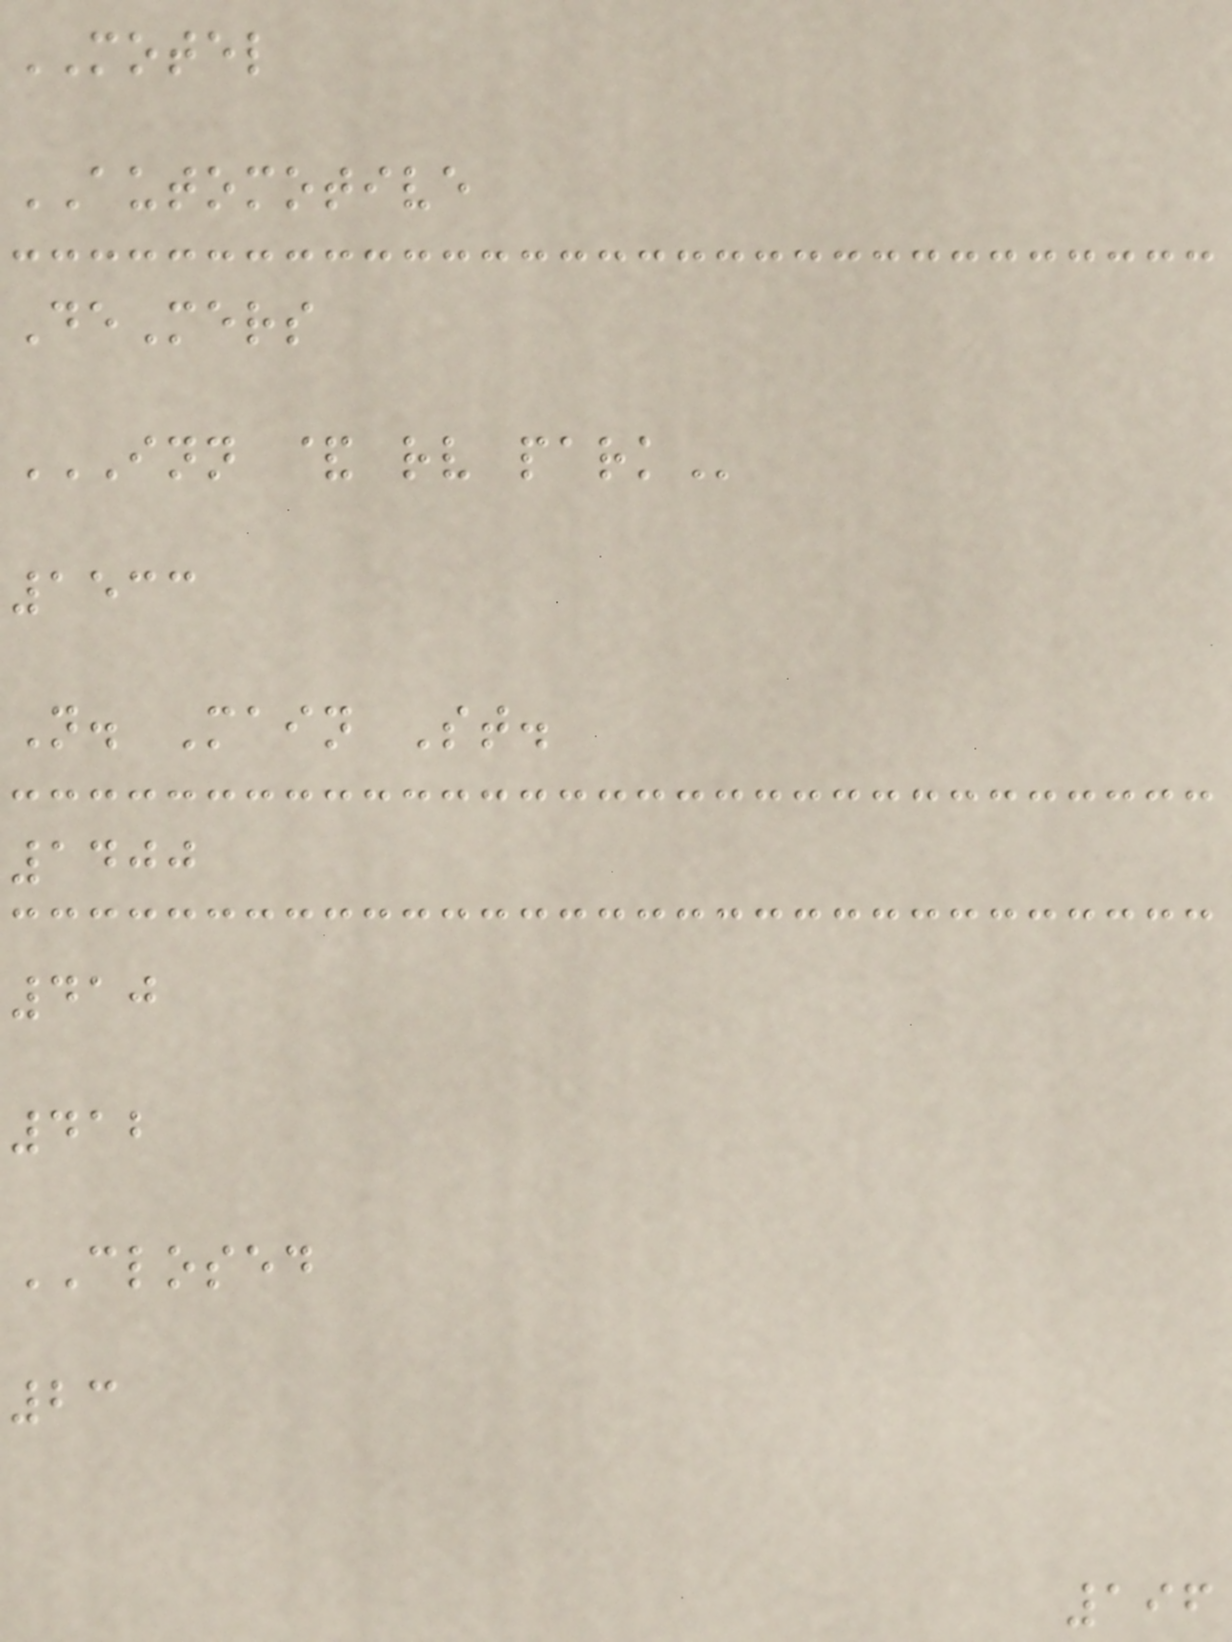MOTEL
AUTOMOTIVE
DeMers
INN & RV PARK
1533
N. Main St.
1400
410
412
CLOSED
23
196
